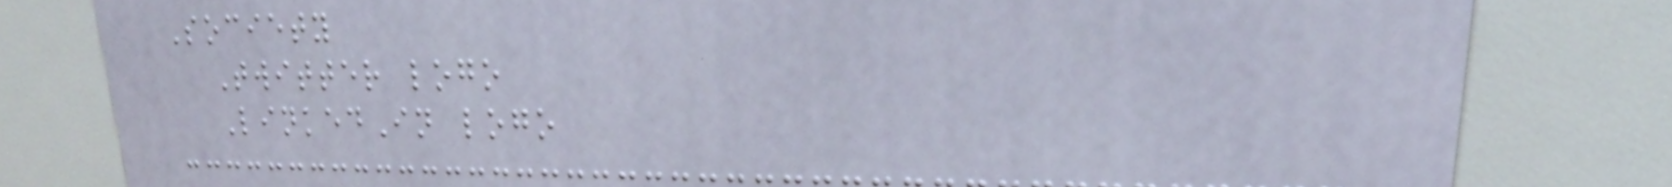Society
Twitter logo
LinkedIn logo
